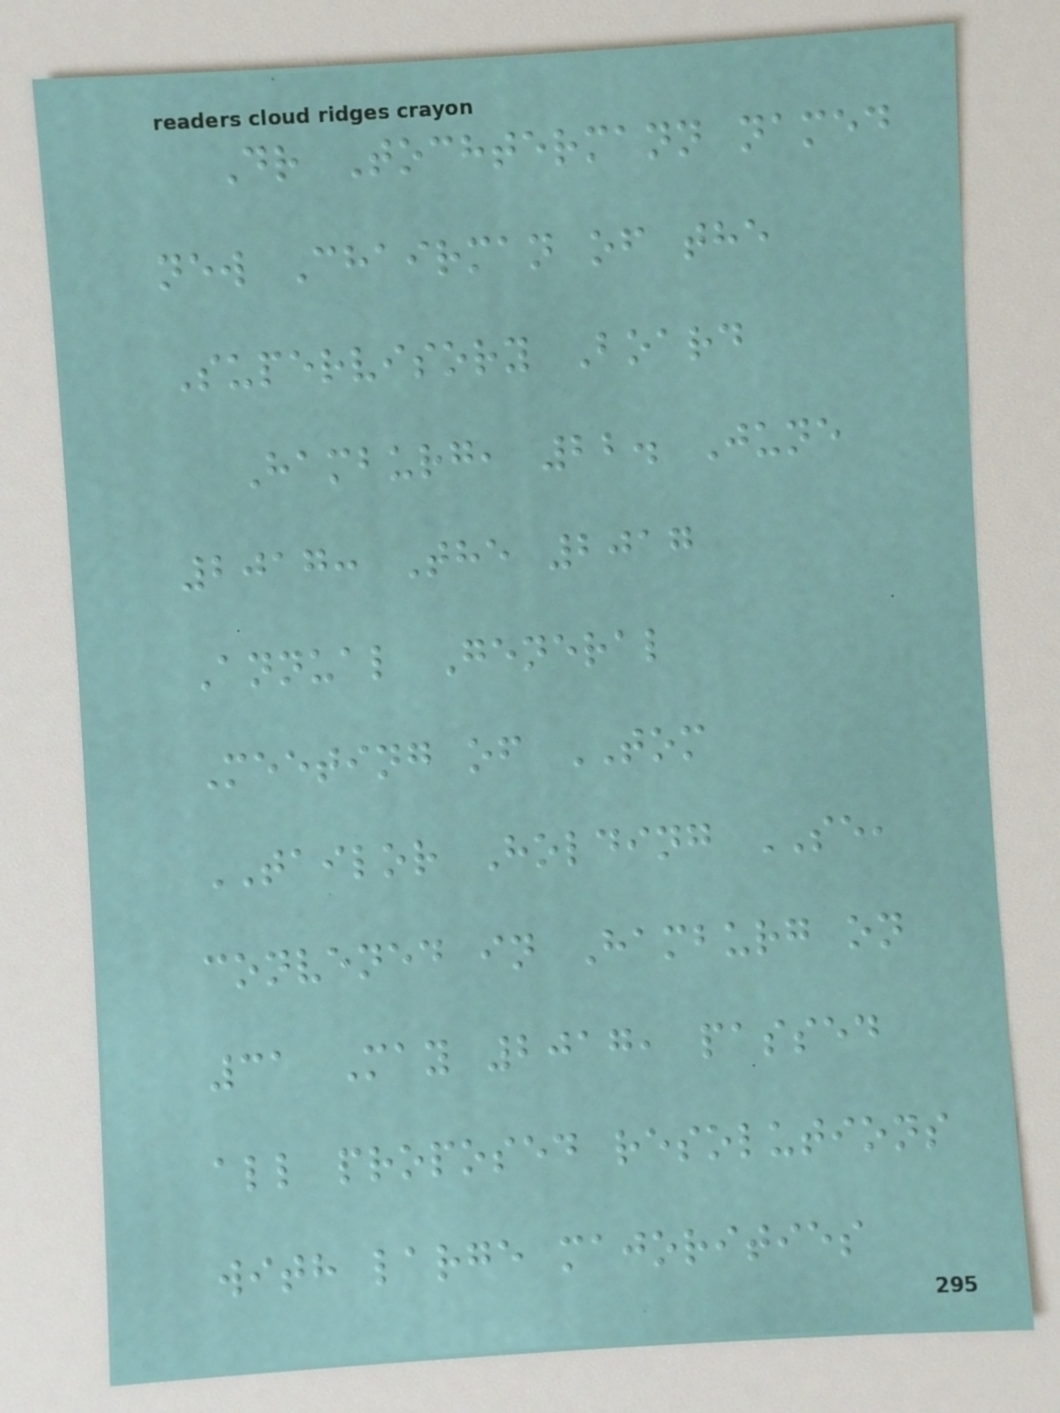Dr Tochtermann named
new Chairman of the
Supervisory Board
Hamburg, 22. June
2017: The 2017
Annual General
Meeting of TOM
TAILOR Holding SE,
convened in Hamburg on
31 May 2017, passed
all proposed resolutions
with large majorities
